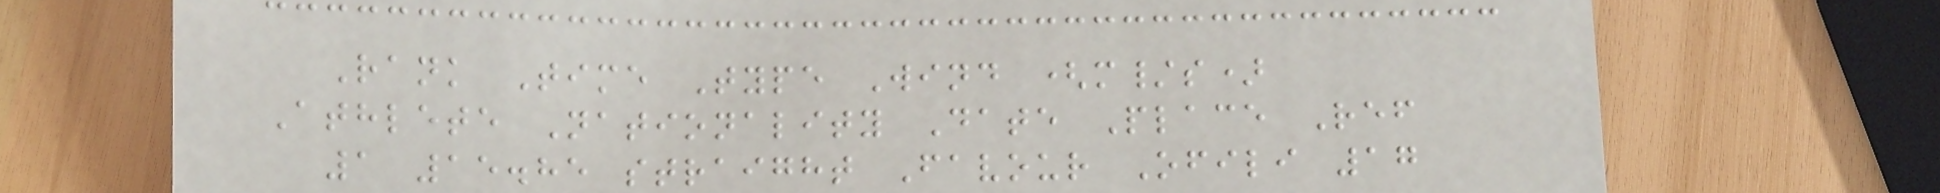Rank Time Type Wind (m/s)
Athlete Nationality Date Place Ref
1 15.85 straight Favour Ofili 17
